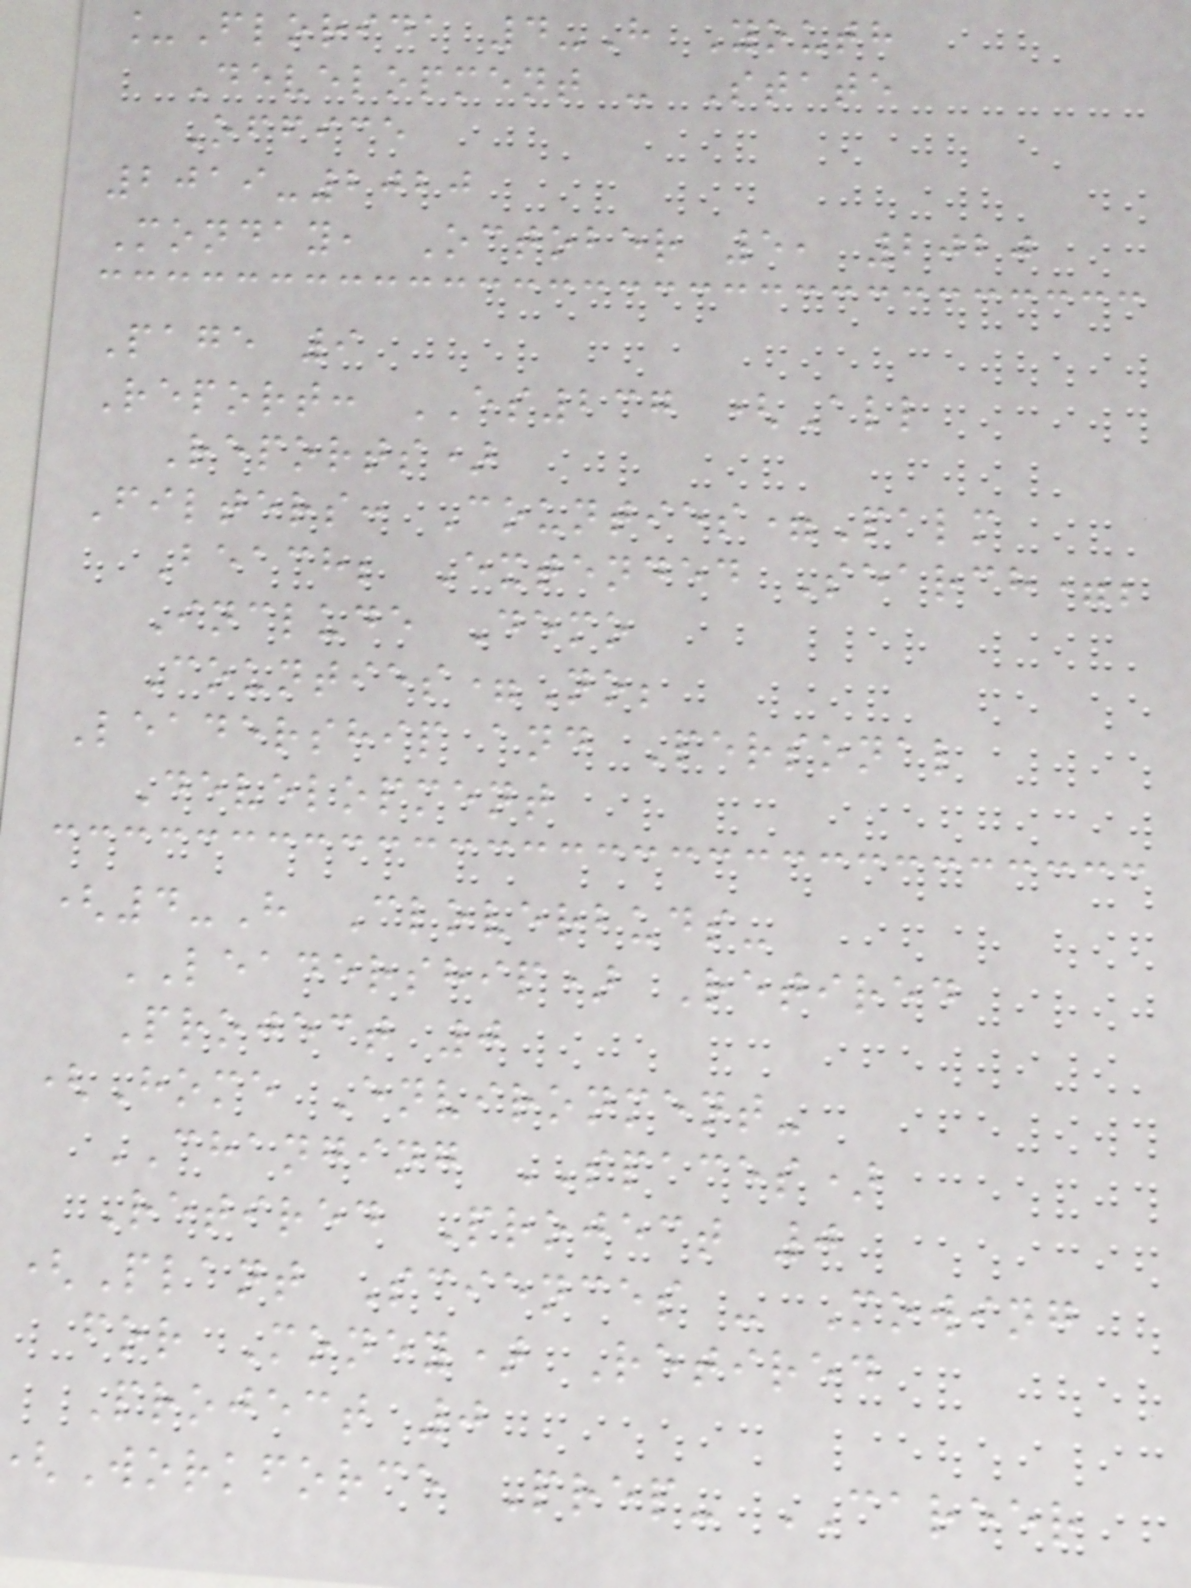_Florida 4-H Youth
Development - State
Office
2019-2020
Monday, October 5, 2020
Page 9
Report: ES237 (All
Reports)
Filters: Counties=Palm
Beach; Extended Search=;
Include Demo
Counties=No;
Leadership and Personal
Development
(4-H Cloverbuds-
LEADERSHIP) Retired
Project 0
(Home Environment-
CHANGING SPACES)
Retired Project 0
(Plant Sciences - Mowing
for Money) Retired
Project 0
Workforce Prep- CAREER
